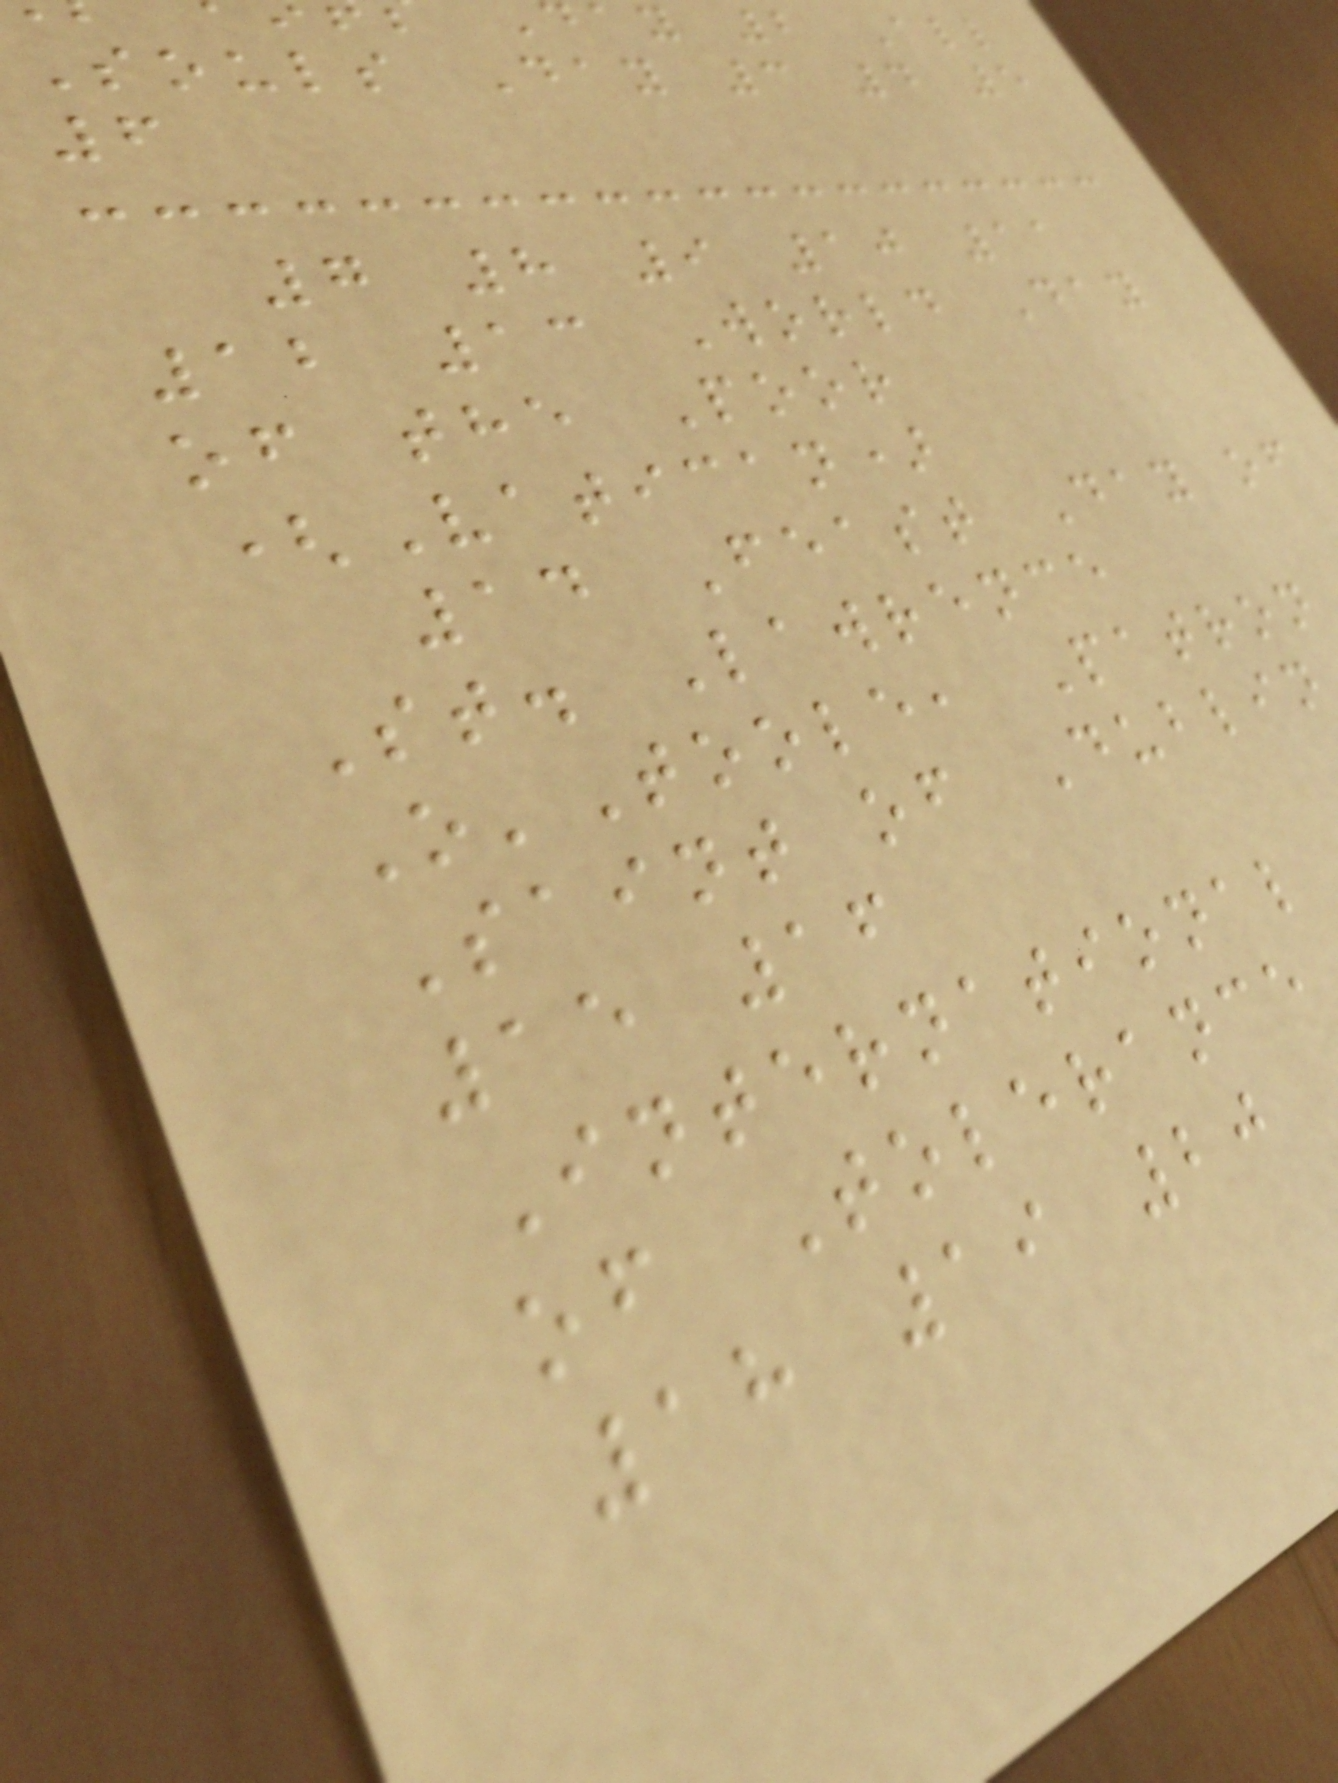ay 2 All
Souls Day 3 4 5
6
7 8 9 10 11
12 13 World Day
of the Poor
(Vatican)
14 Feast Day of
St. Lawrence
O'Toole, Patron
Saint of Dublin
15 16
International
of Tolerance
18 19 20
